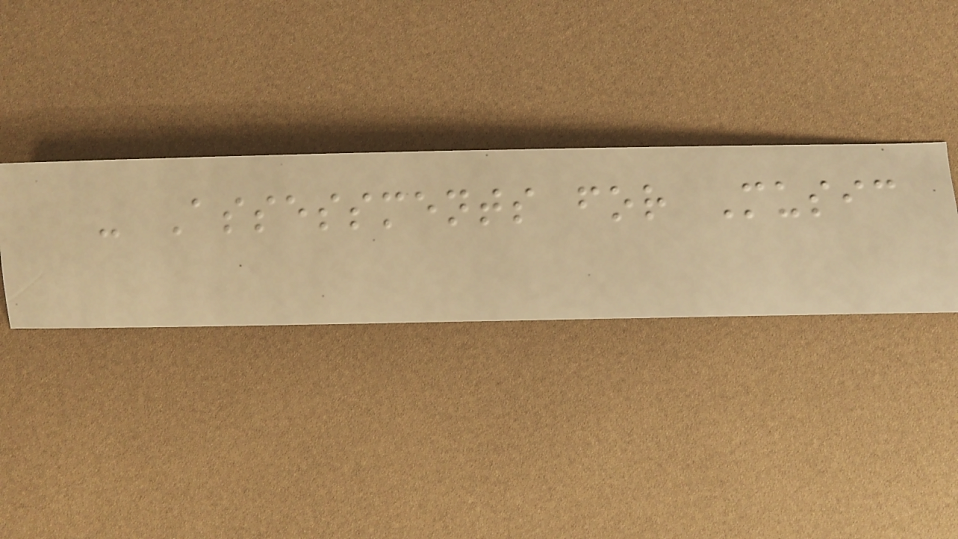- Assessments for Music
